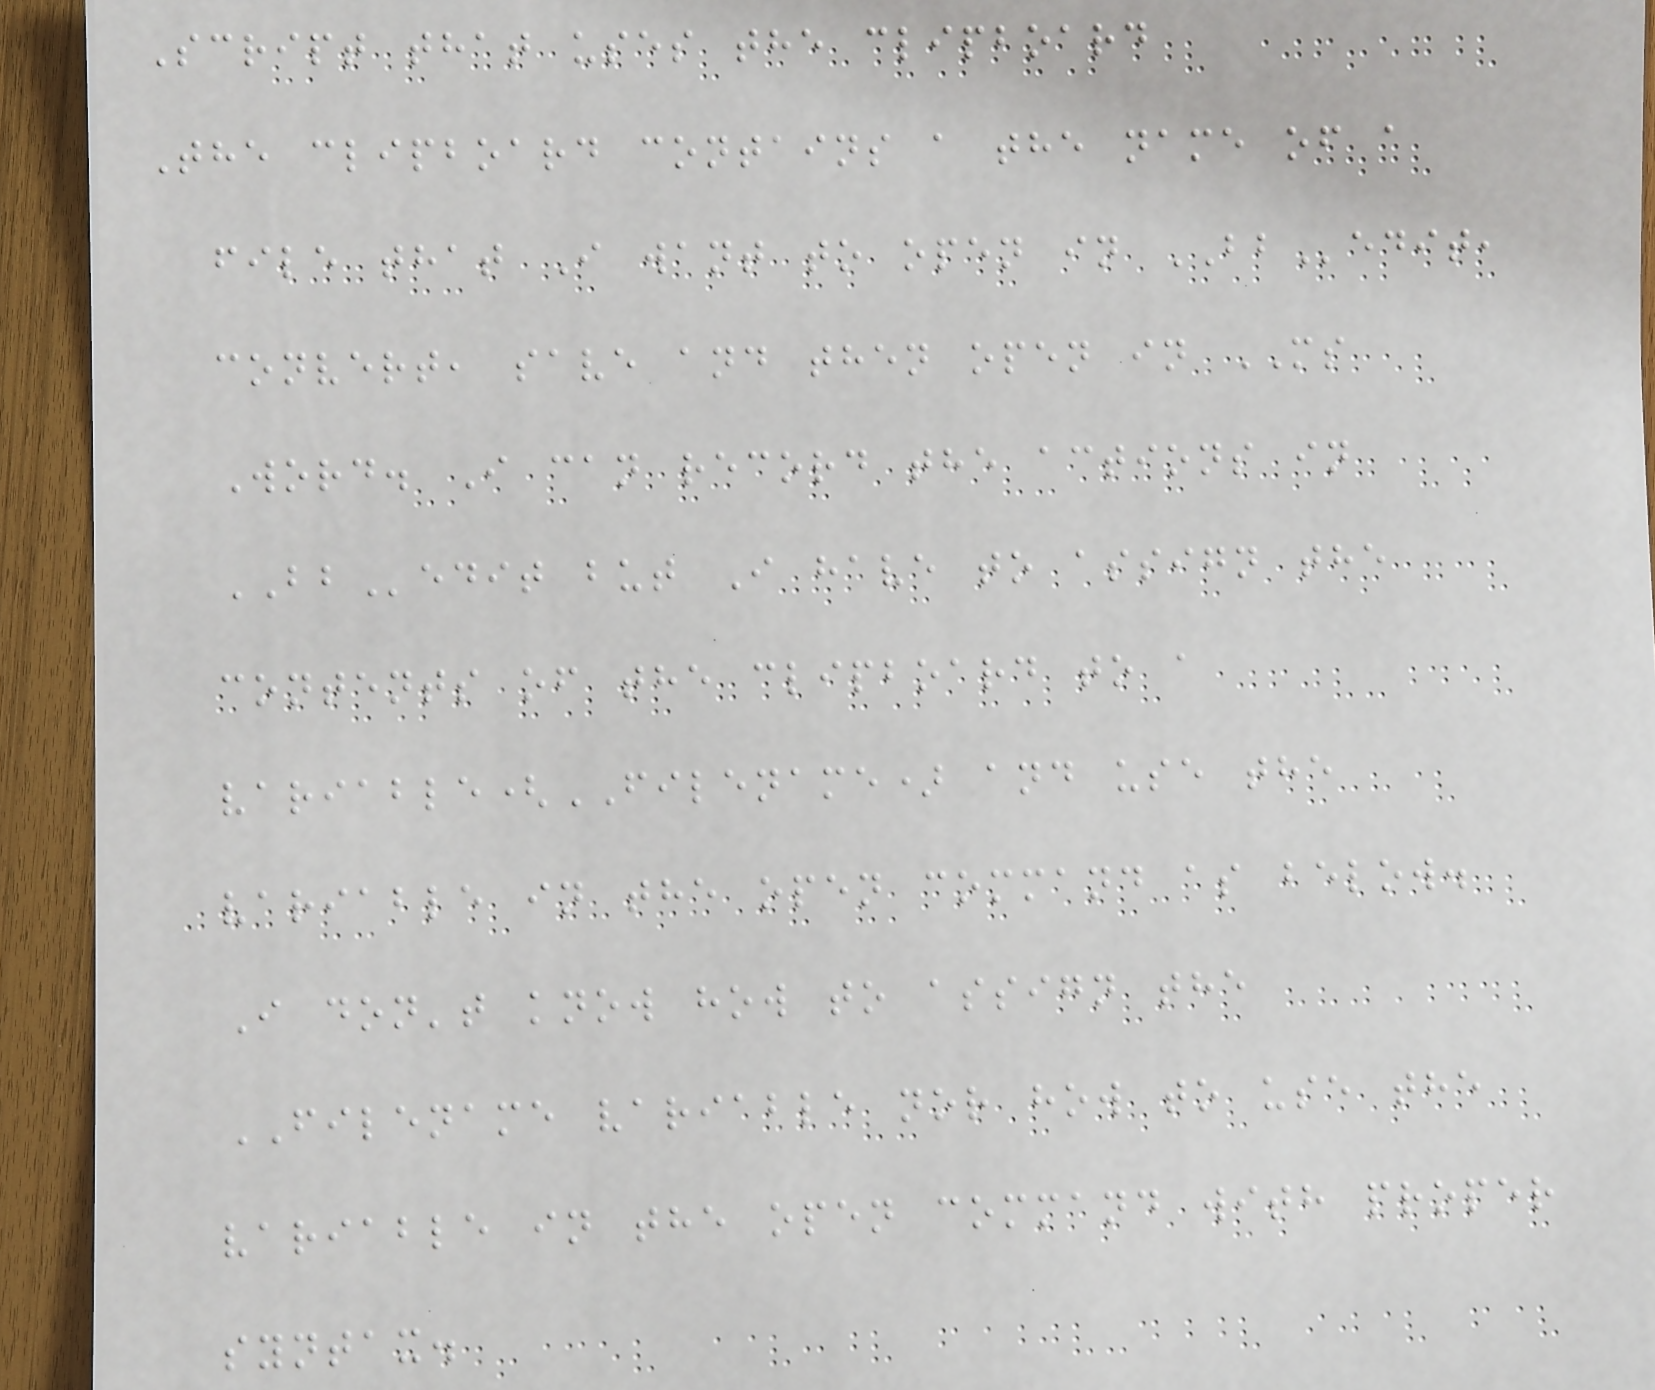Script that uses the clipboard
The clipboard contains a the name of a
file that I want to open in BBedit,
convert, save and then open in MS
Word. I can record the actions in
BBedit but I have to assign the
contents of the clipboard to a
variable(FILENAME) and use the
variable in the open command as below.
I don't know how to assign the
FILENAME variable nor how to use the
variable in the open command with proper
syntax.
